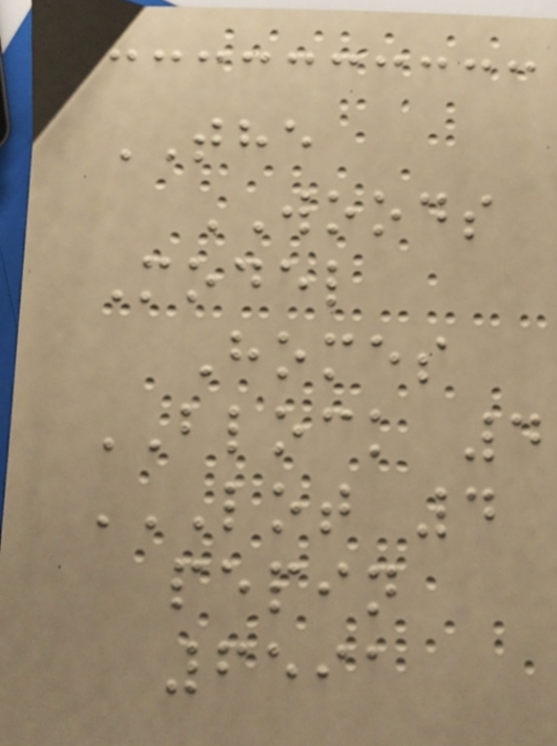THE
WOODS
Model
Homes
BLOCK 4
LOT 4
PEPIN
6591
